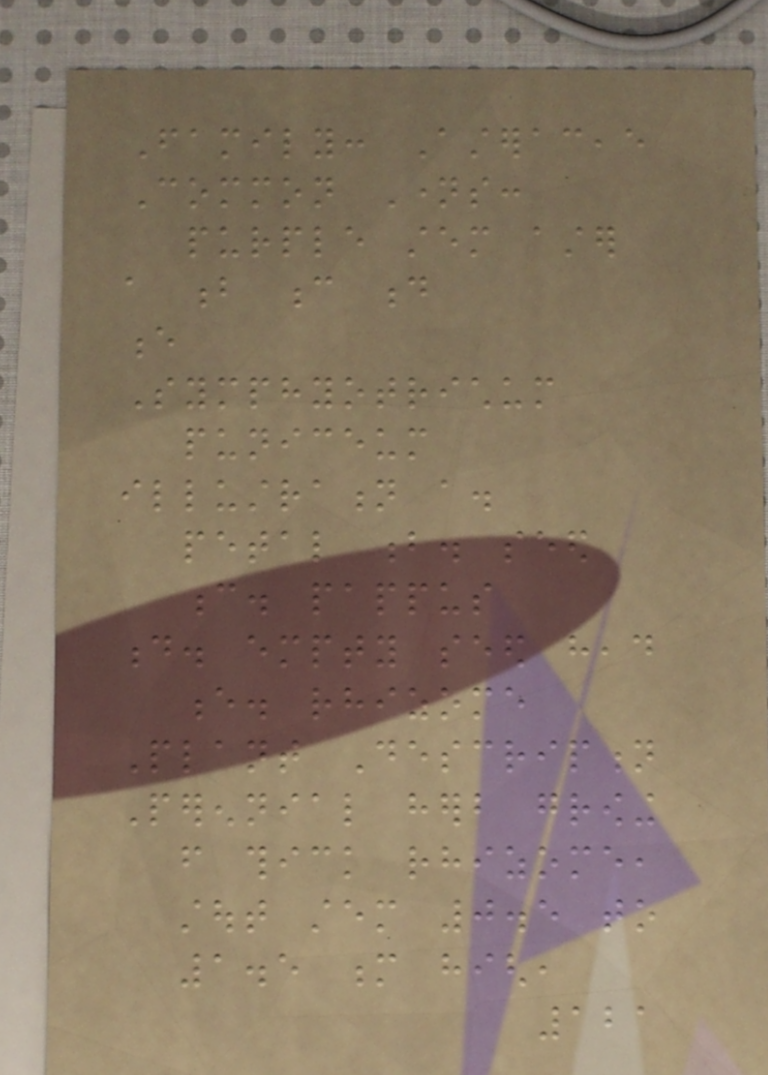Family: Asteraceae
Common Names:
purple stem aster
a b c d
e
Symphyotrichum
puniceum
illustration a.
petal b. seed
c. pappus
d. empty seed head
e. rhizome
Plant Description
Perennial herb growing
from thick rhizome,
stout stem 0.5 to
1.5 m high,
121
